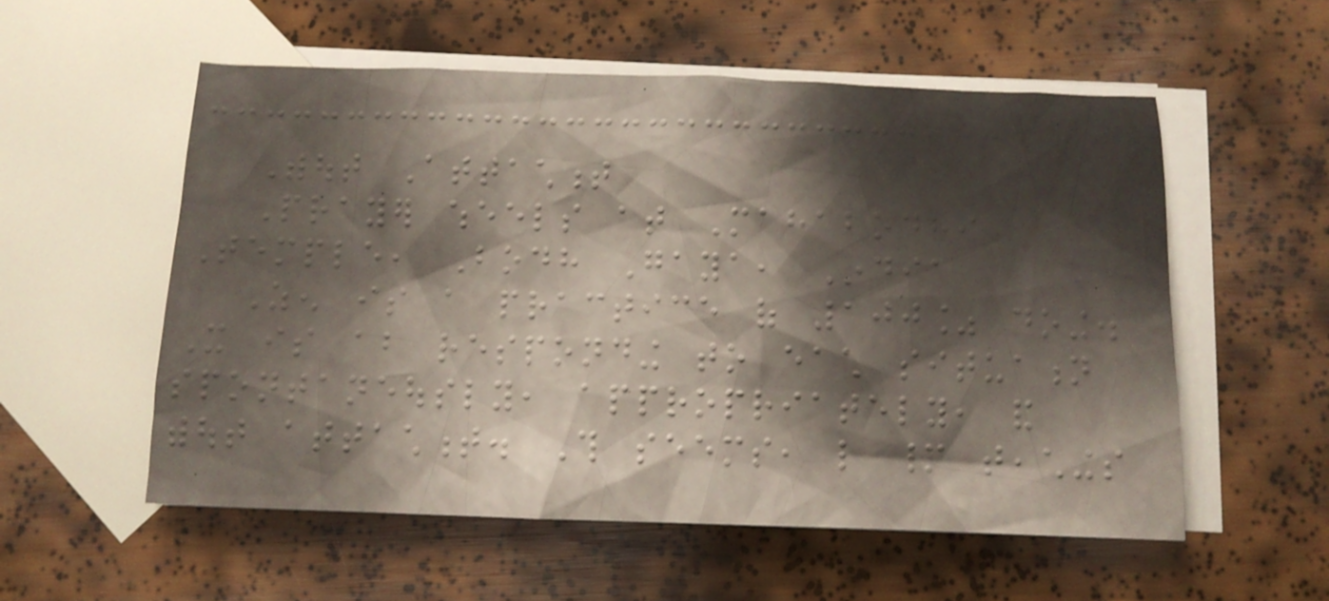Without Attachment
Prayer wheels at Mahabodhi
Temple, Bodh Gaya, India
Zen is a practice of 100% doing.
It is about responding to each situation
spontaneously, appropriately, and
without attachment. This seems, like many teachings
